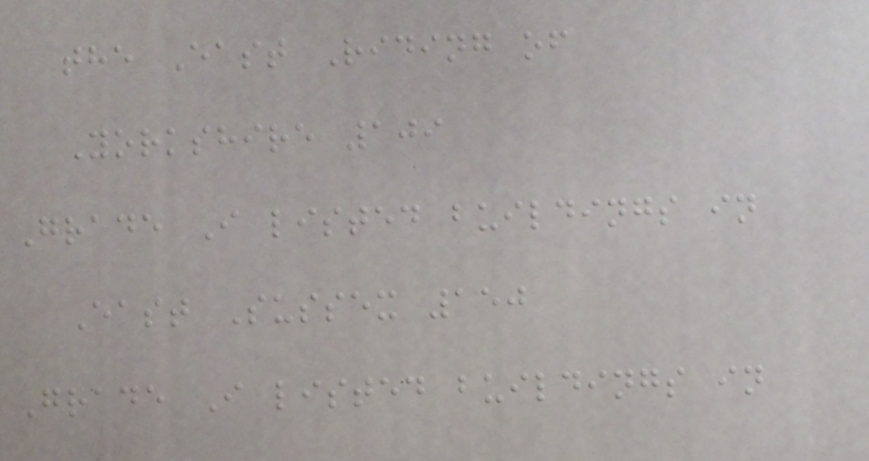the East Riding of
Yorkshire 109
Grade I listed buildings in
East Sussex 150
Grade I listed buildings in
